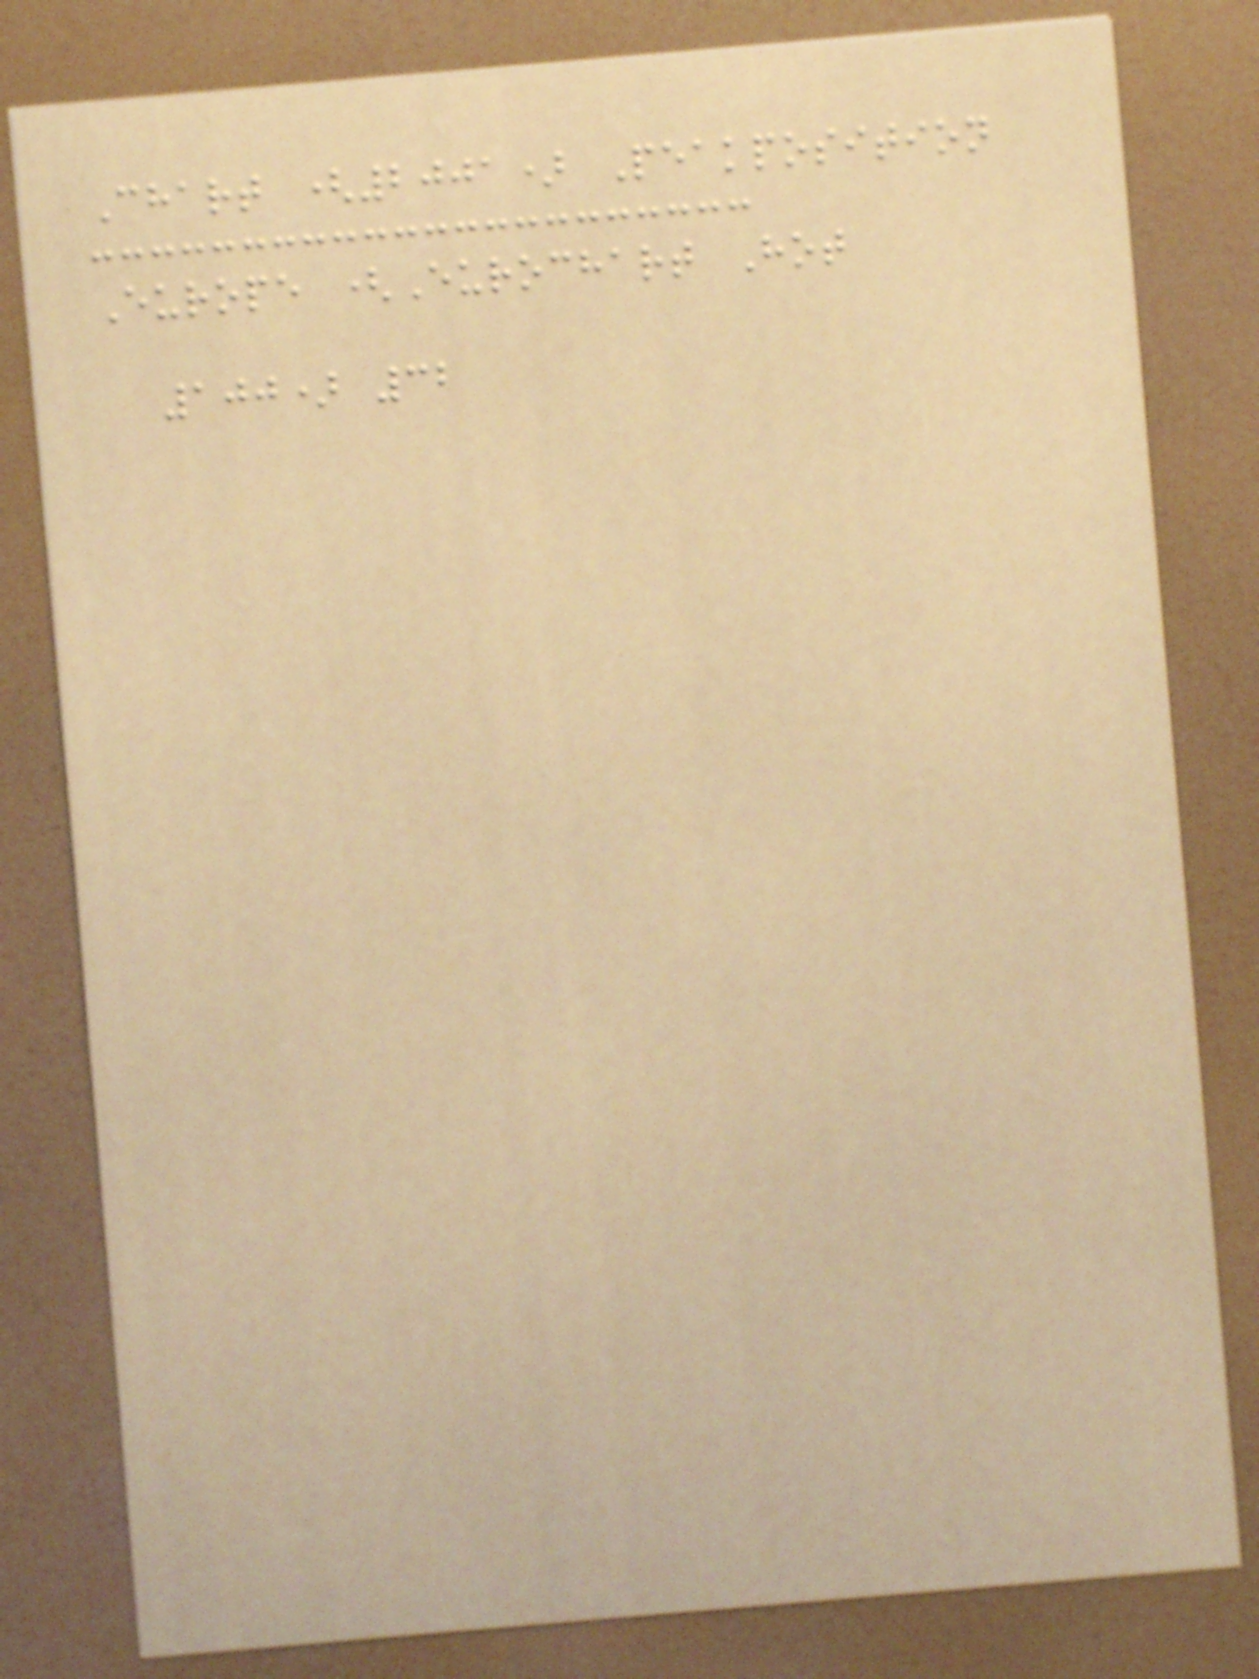Chart (2001) Peakposition
Europe (Eurochart Hot
100) 32
